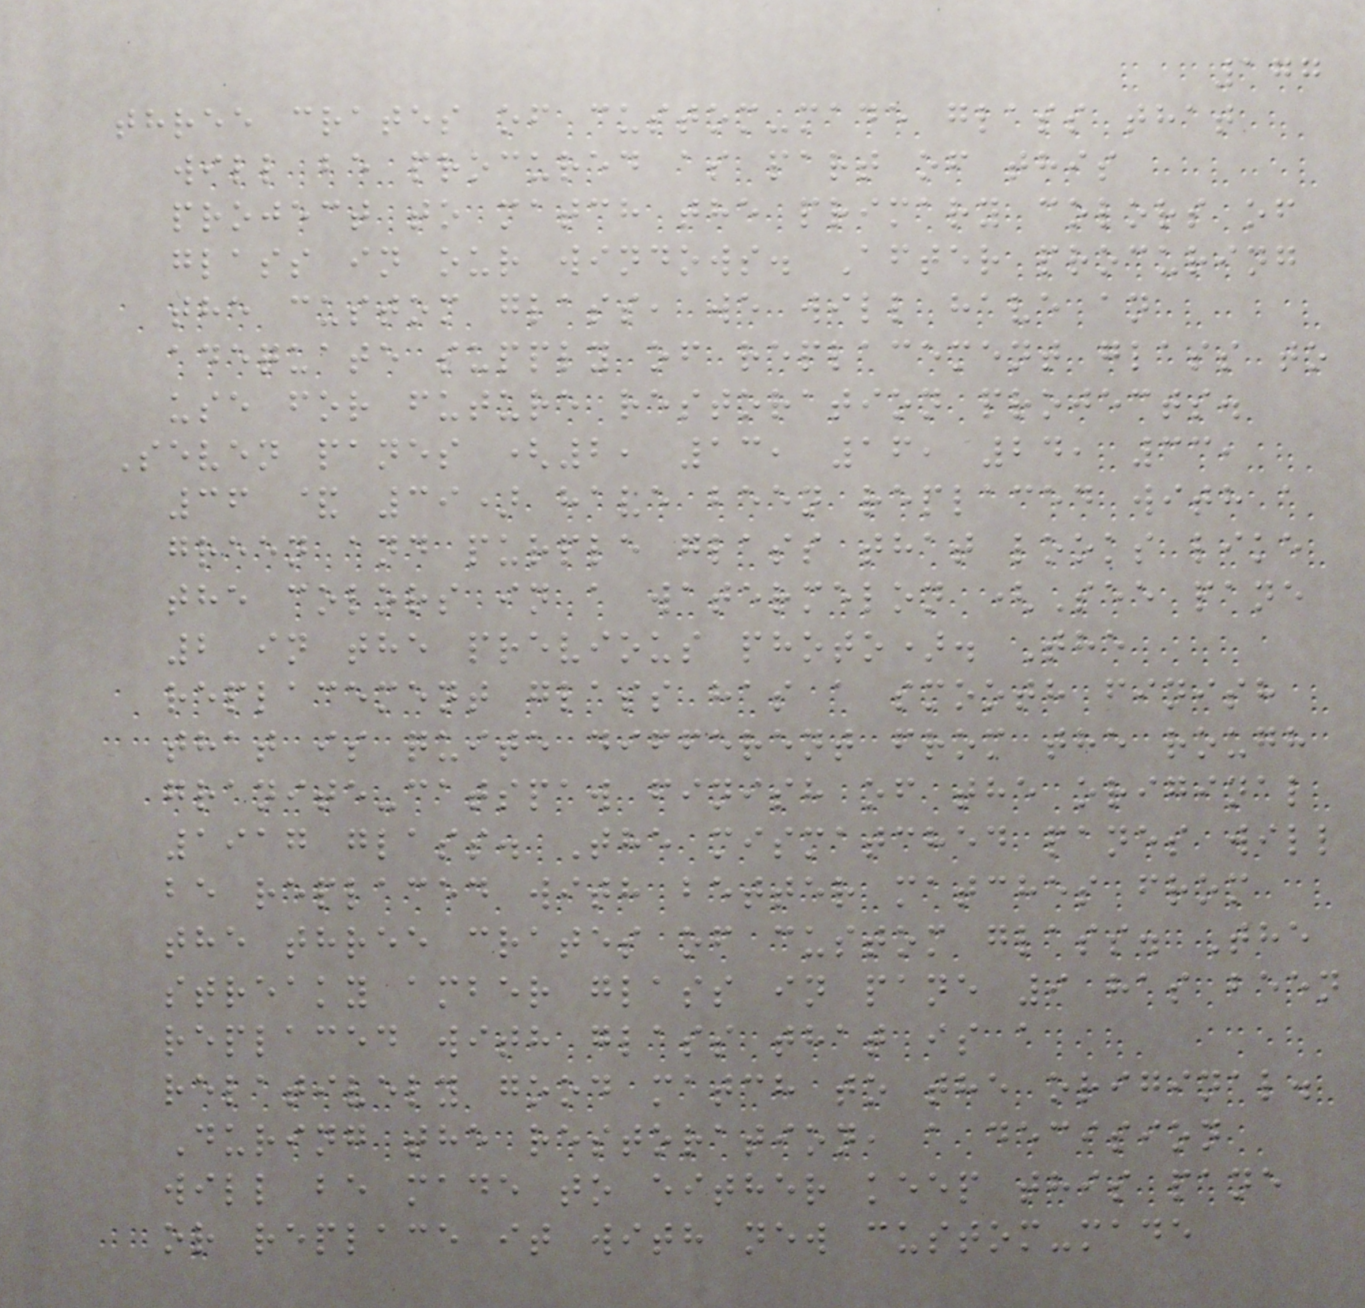177
three crates of custom-made glass that
will be procured as part of this
project to match the primary colors of
glass in our windows. After procuring
the custom glass, we will have an
adequate supply of replacement glass to
use for future restoration projects.
Seven panes (2, 13, 16, 24, 33,
36 & 39) have been replaced with a
green and purple glass that looks like
the colors in a watermelon (See pane
2 in the previous photo). The
replacement glass has a smooth finish
that is quite different from the rough
granite-catspaw finish of the original
1917 glass. The mismatched panes will
be replaced with better matches from
the three crates of custom glass. The
streaky amber glass in pane 9 has been
replaced with glass that is a
relatively good match to the original.
During the restoration, a decision
will be made to either keep this pane
or replace it with new custom-made
